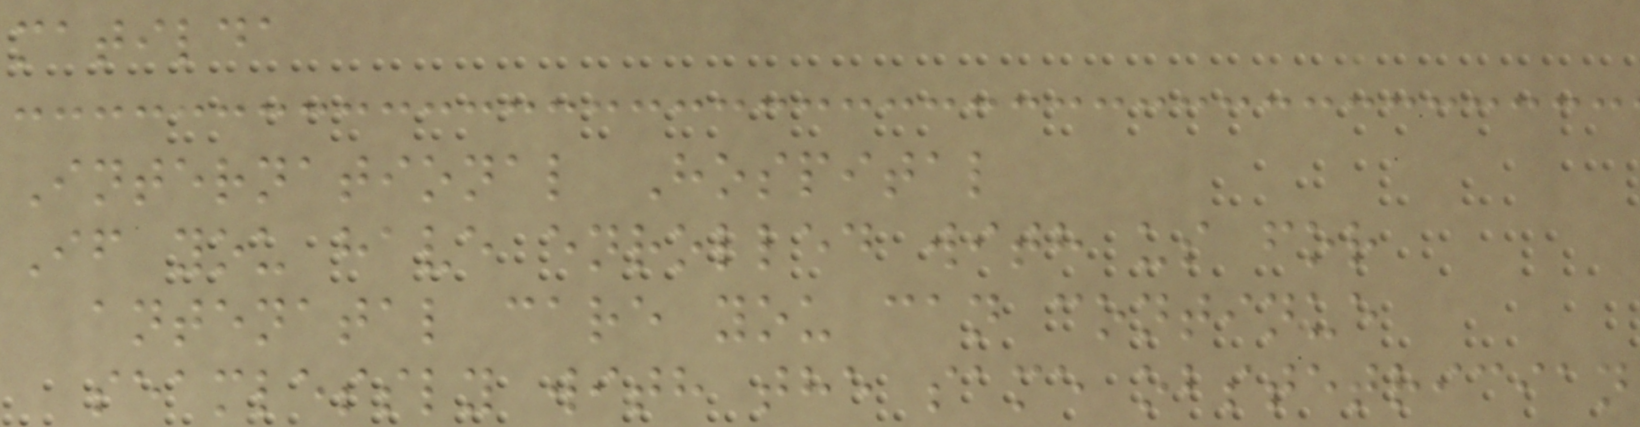matilda
International Hospital
If you have enrolled with us for
antenatal care you can continue
seamlessly with the same obstetrician
